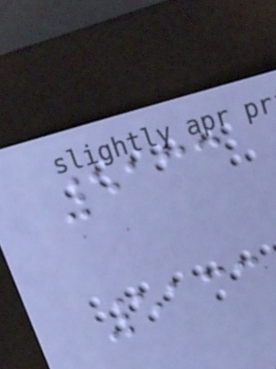5133
5133
